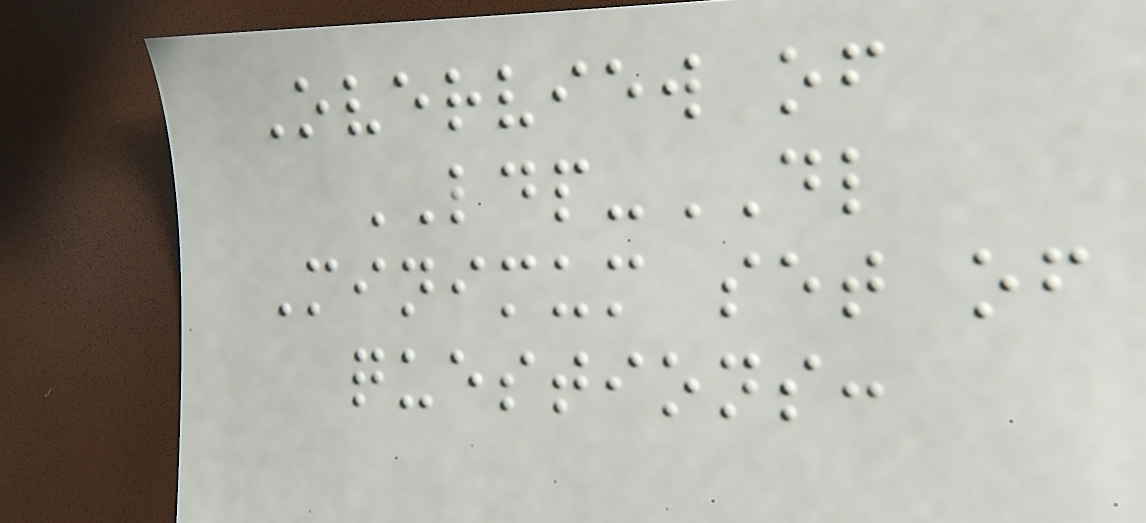Overview of
LDP-DL
Minimum set of
questions:
